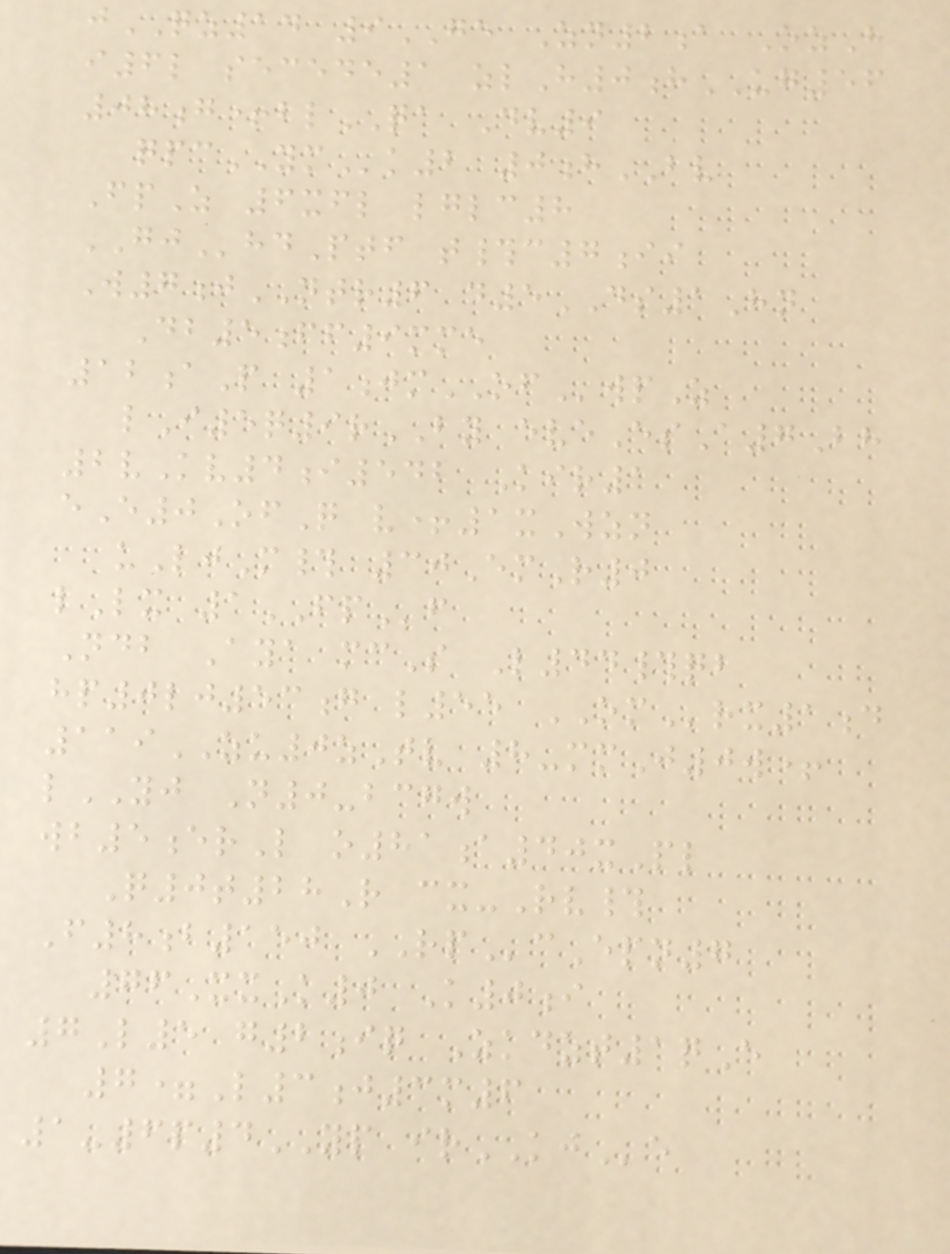jQZ14 9GE Zn2a OzH
i6l secede1 zlH0hUG56
08g+blQA Dv9
qpcYMk2 0hBV
FpZ 6xfl lglc8
GJhdPtf t#c7ii
W7jNTR6 d5DS1Hn
Db5ff9mme
12aP 1jmOFwpZ
lI5q9rBY eveEsA7Bh
2vKv4i542 Kir1
eE0OfQ v+1xWzn
uLjM# 30EmR0
lLx 1FPf
Ndb Aya mcS L44#qb
hp0lj53g l55 OMrx1d
119ZU0zTv 8-mmJ0w+
lYJ N0-bcgw
wb5erL o81a40xPl
Q0t28R cx-Rv#
F8b150 RPcEpn7
76XxK0 K0i
7L5 g2iq Zkdzt1qE
7=L3j3m6
1-6p4YP irKJe
